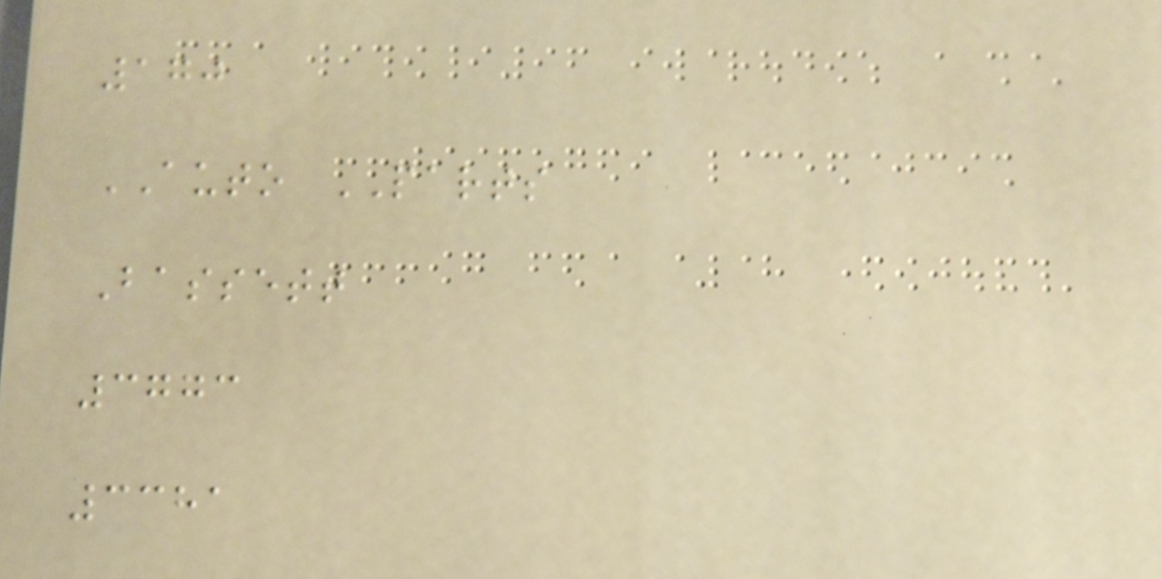170
AUTO PARTS
Bassett
3773
3381
